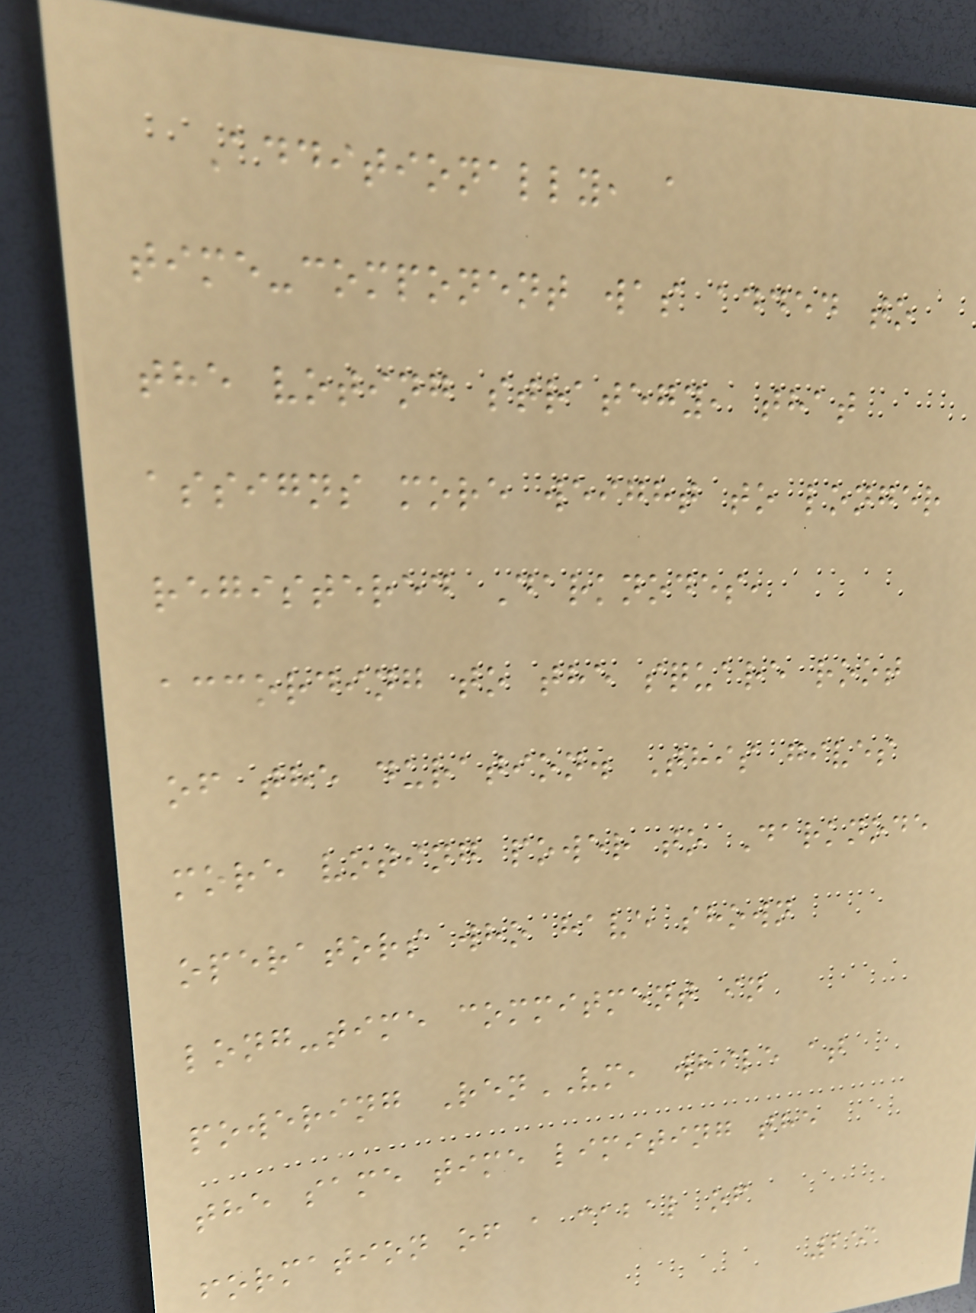Additionally, a
time-component was added to
the voting strategy, that
assigns more weight to longer
registered Darknodes,
according to the square root
of the duration. This gives
more voting power to Darknode
operators who have shown
long-time commitment in
powering RenVM, while at
the same time limiting the
formation of a cabal of
251
